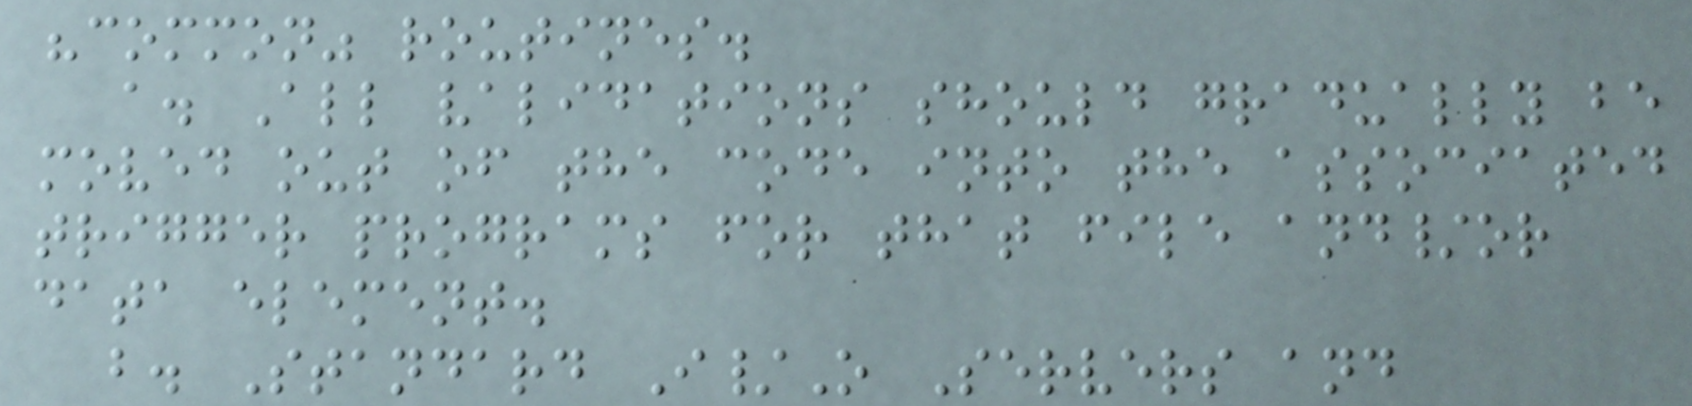"common" routines.
a. All validations should gradually be
moved out of the code into the associated
trigger programs for that file and/or
data element.
b. Standard I/O Servers and
